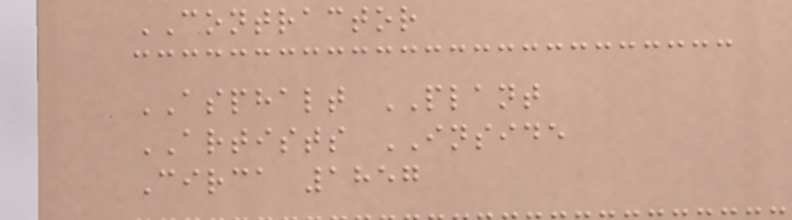CONTRACTOR
ASPHALT PLANT
ARTISTS INSIDE
Circa 1857
